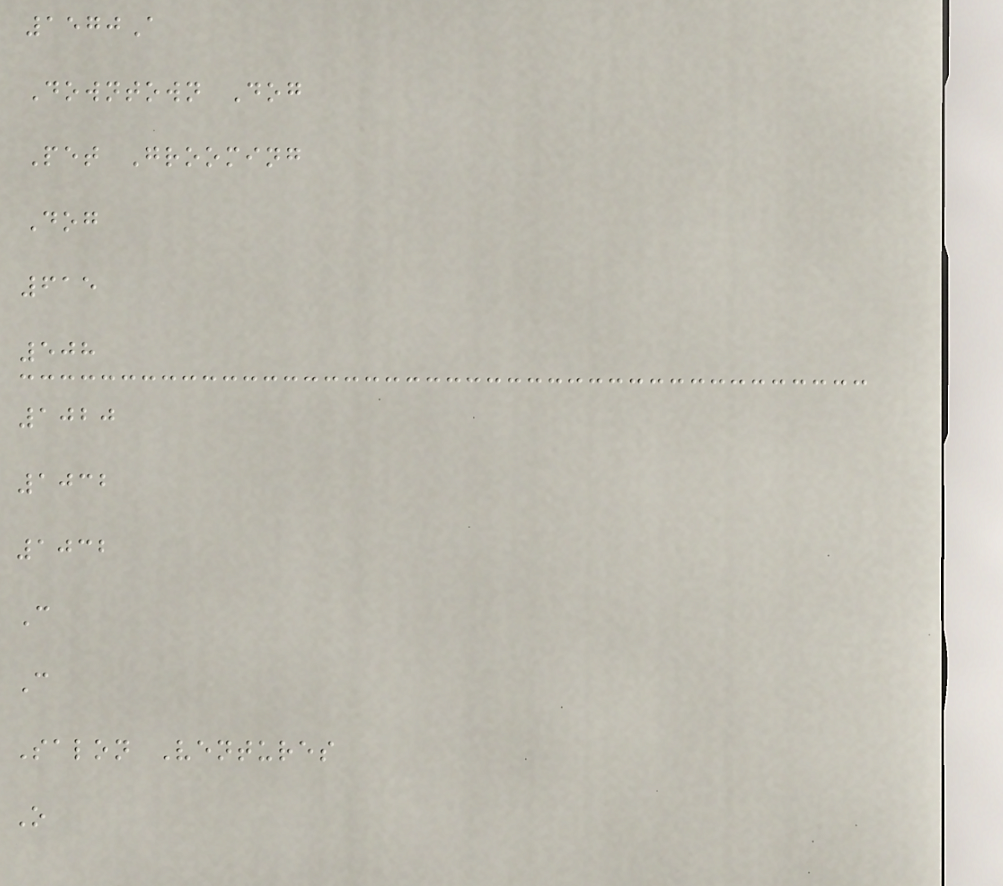1570A
Downtown Dog
Pet Grooming
Dog
615
508
1020
1032
1032
C
C
Salon Ventures
O
